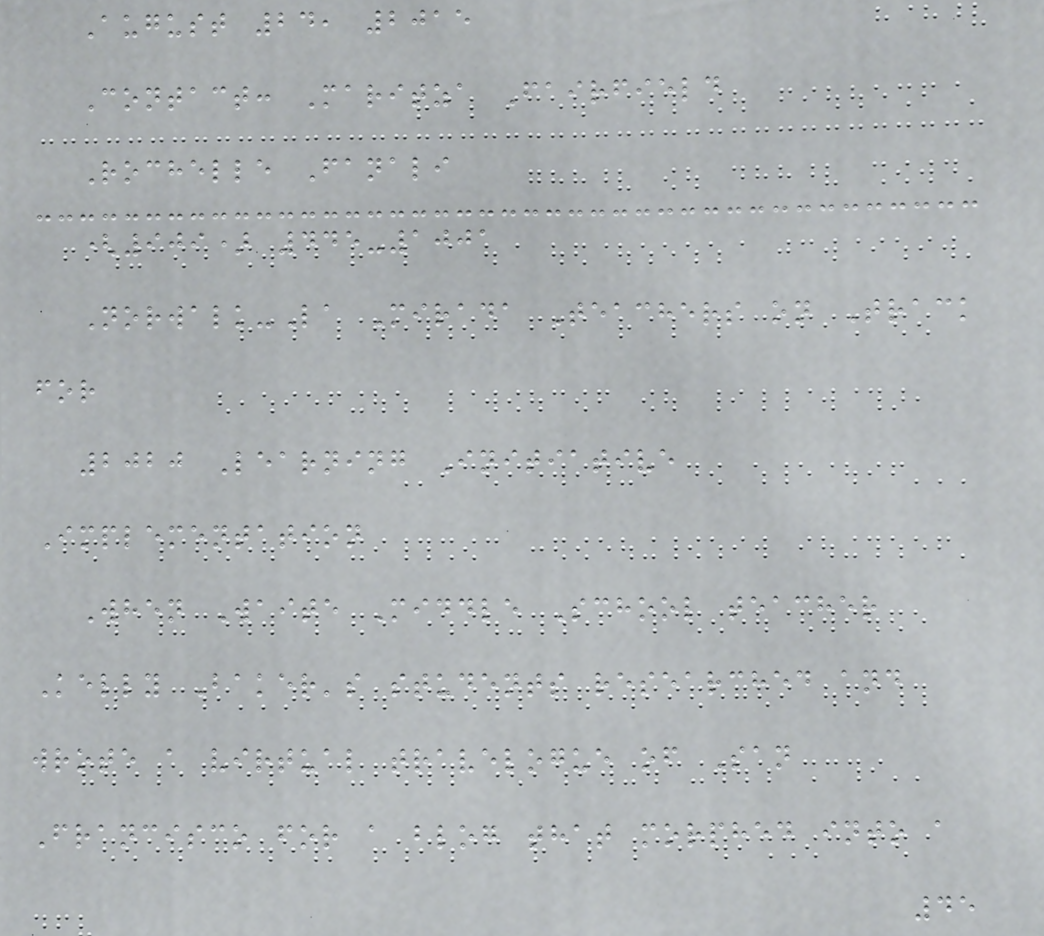August 24, 2015
Contact: Maritza Fairfield
Rochelle Fanali
(909) 445-1001
Norwalk-La Mirada Teachers on Track
for
2020 Learning Initiative
Implementation
When Waite Middle School teacher
Kelly Baker's students researched and
wrote a virtual travelogue of San
Francisco for a blog that morphed into a
45
